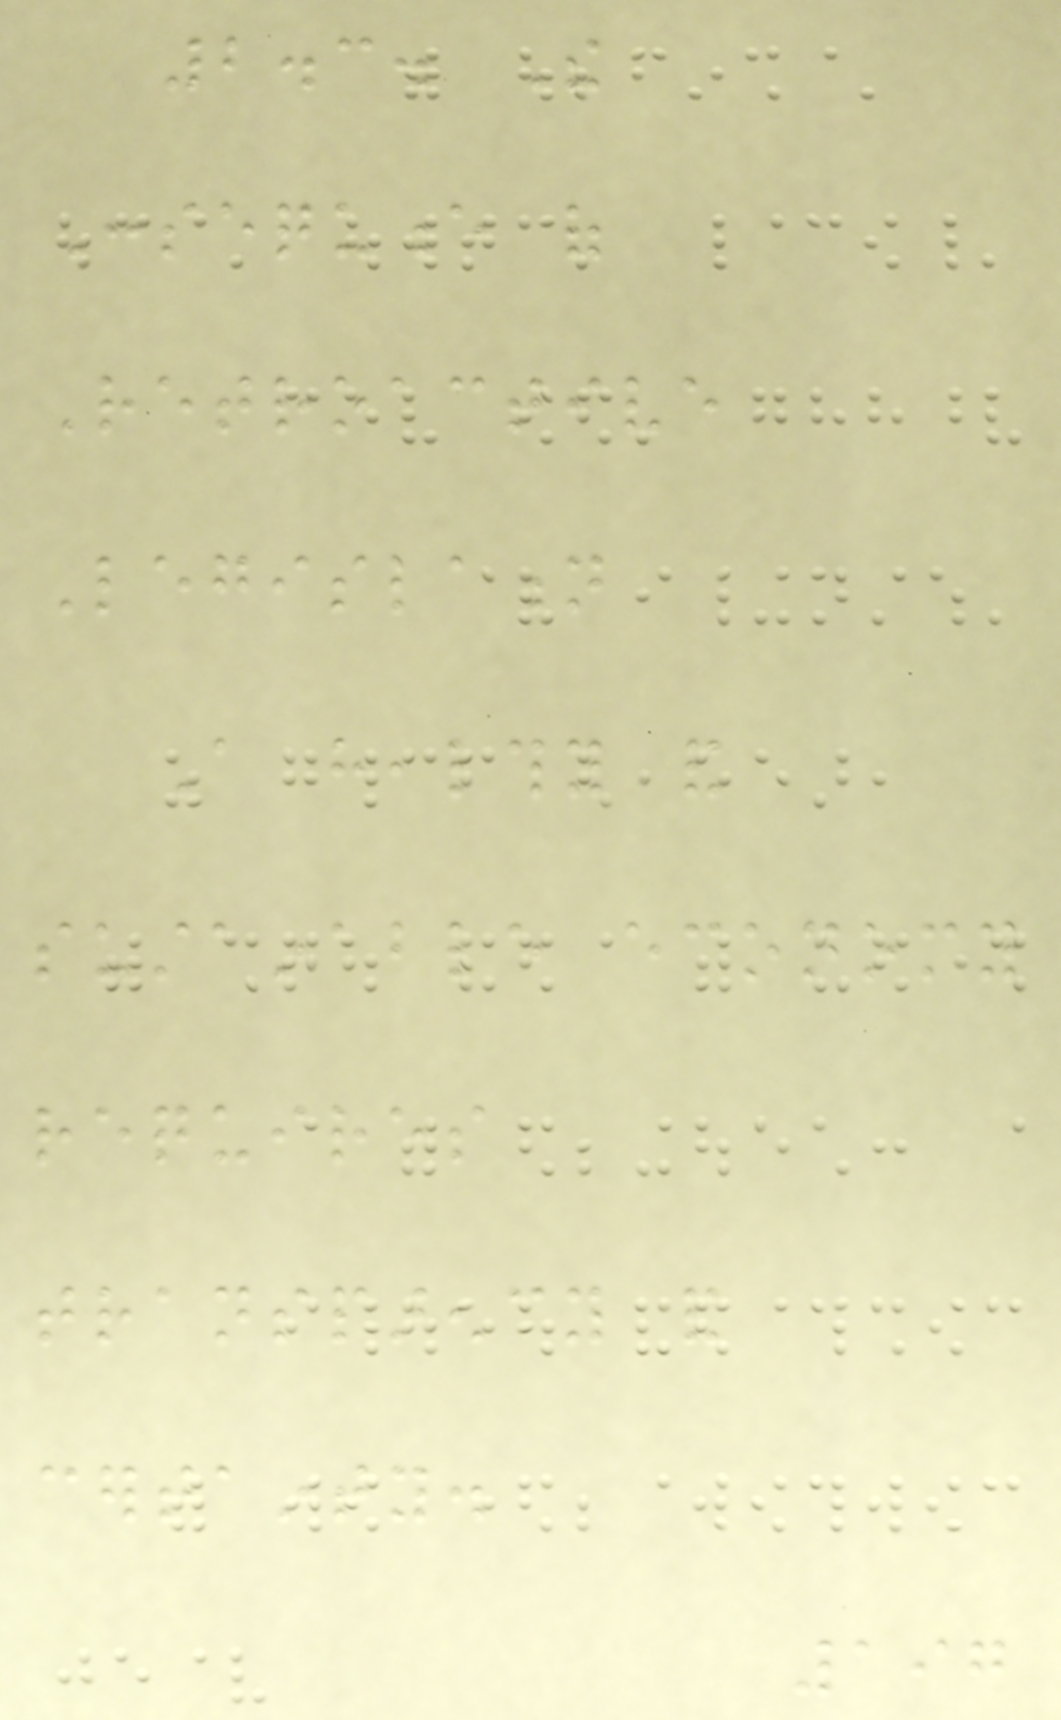2.3. The
Consequence of
Retroactive
Legislation
A healthy and
sustainable economy
requires
transparency and
certainty.
197
